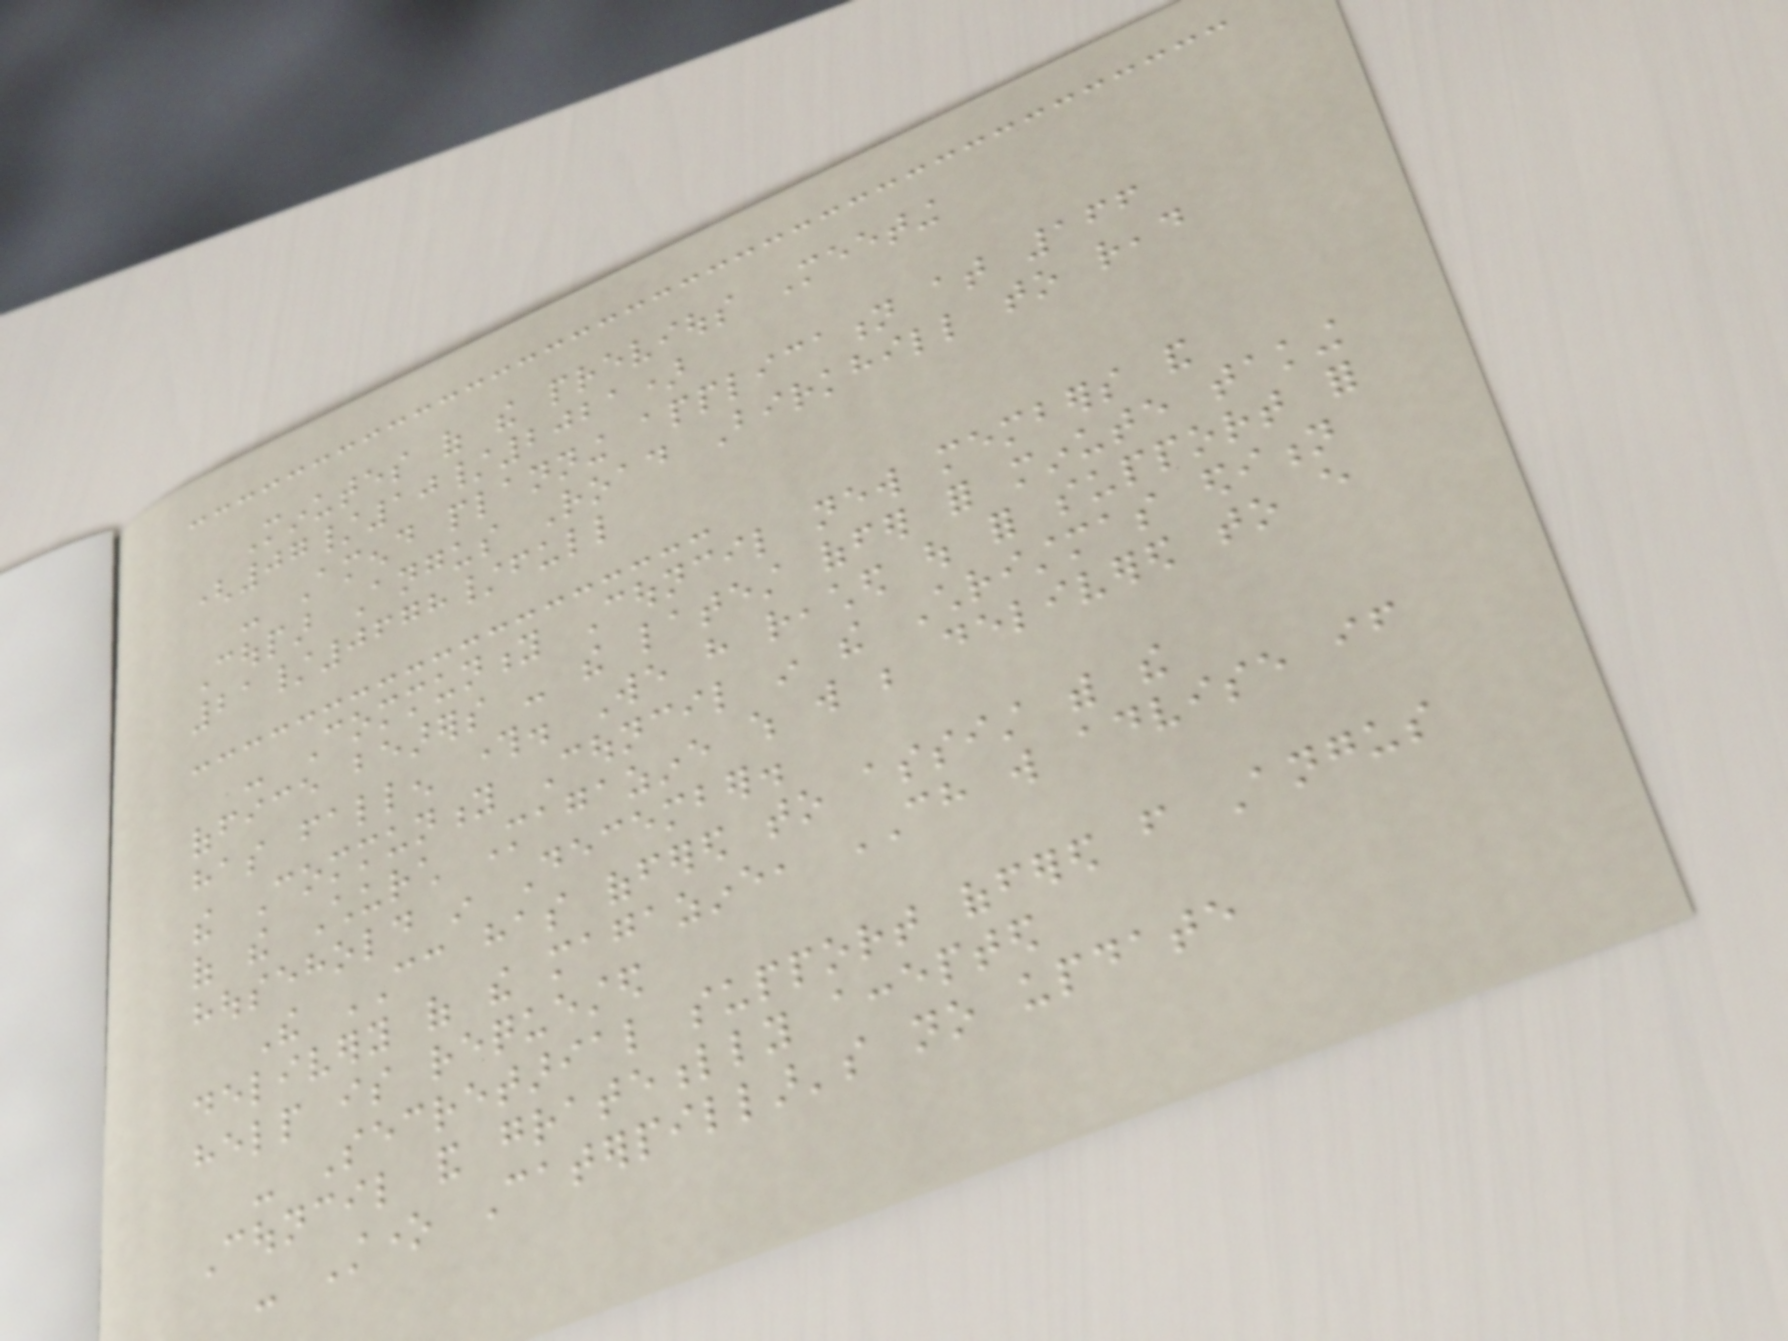Minutes of the previous Meeting
(07/10/2021)
- Amend planning application at 166
Coupar Angus Road Birkhill to read
21/0678/full
- Community Council new members and
office bearers - the latest offer for minute taking
has fallen through. We have reached out for support for
the Community Council in the Christmas edition
of the Church Magazine which will be delivered to every
household in December.
The CC has offered to assist with the
delivery of the magazine, CH will advise if
help is requested
- Secretarial support offered from Angus
Council and gratefully accepted
- Stone Caterpillar's no update
